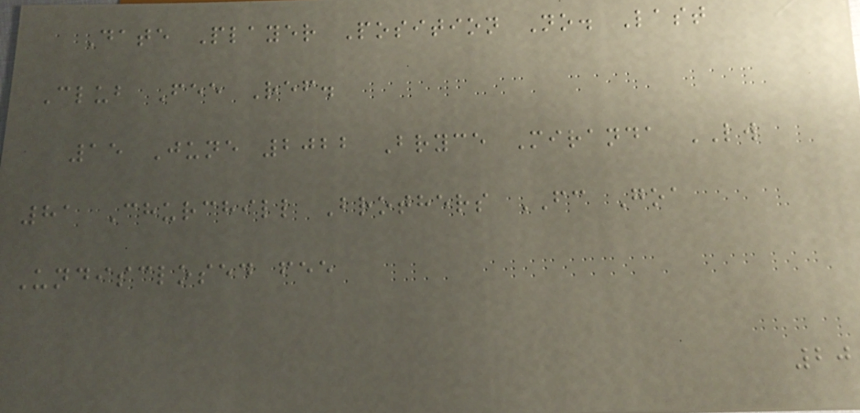Date Player Position No. Last
Club Fee Ref.
15 June 2022 Bryce Miranda LW
81 Churchill Brothers FC Goa
Undisclosed fee
20
